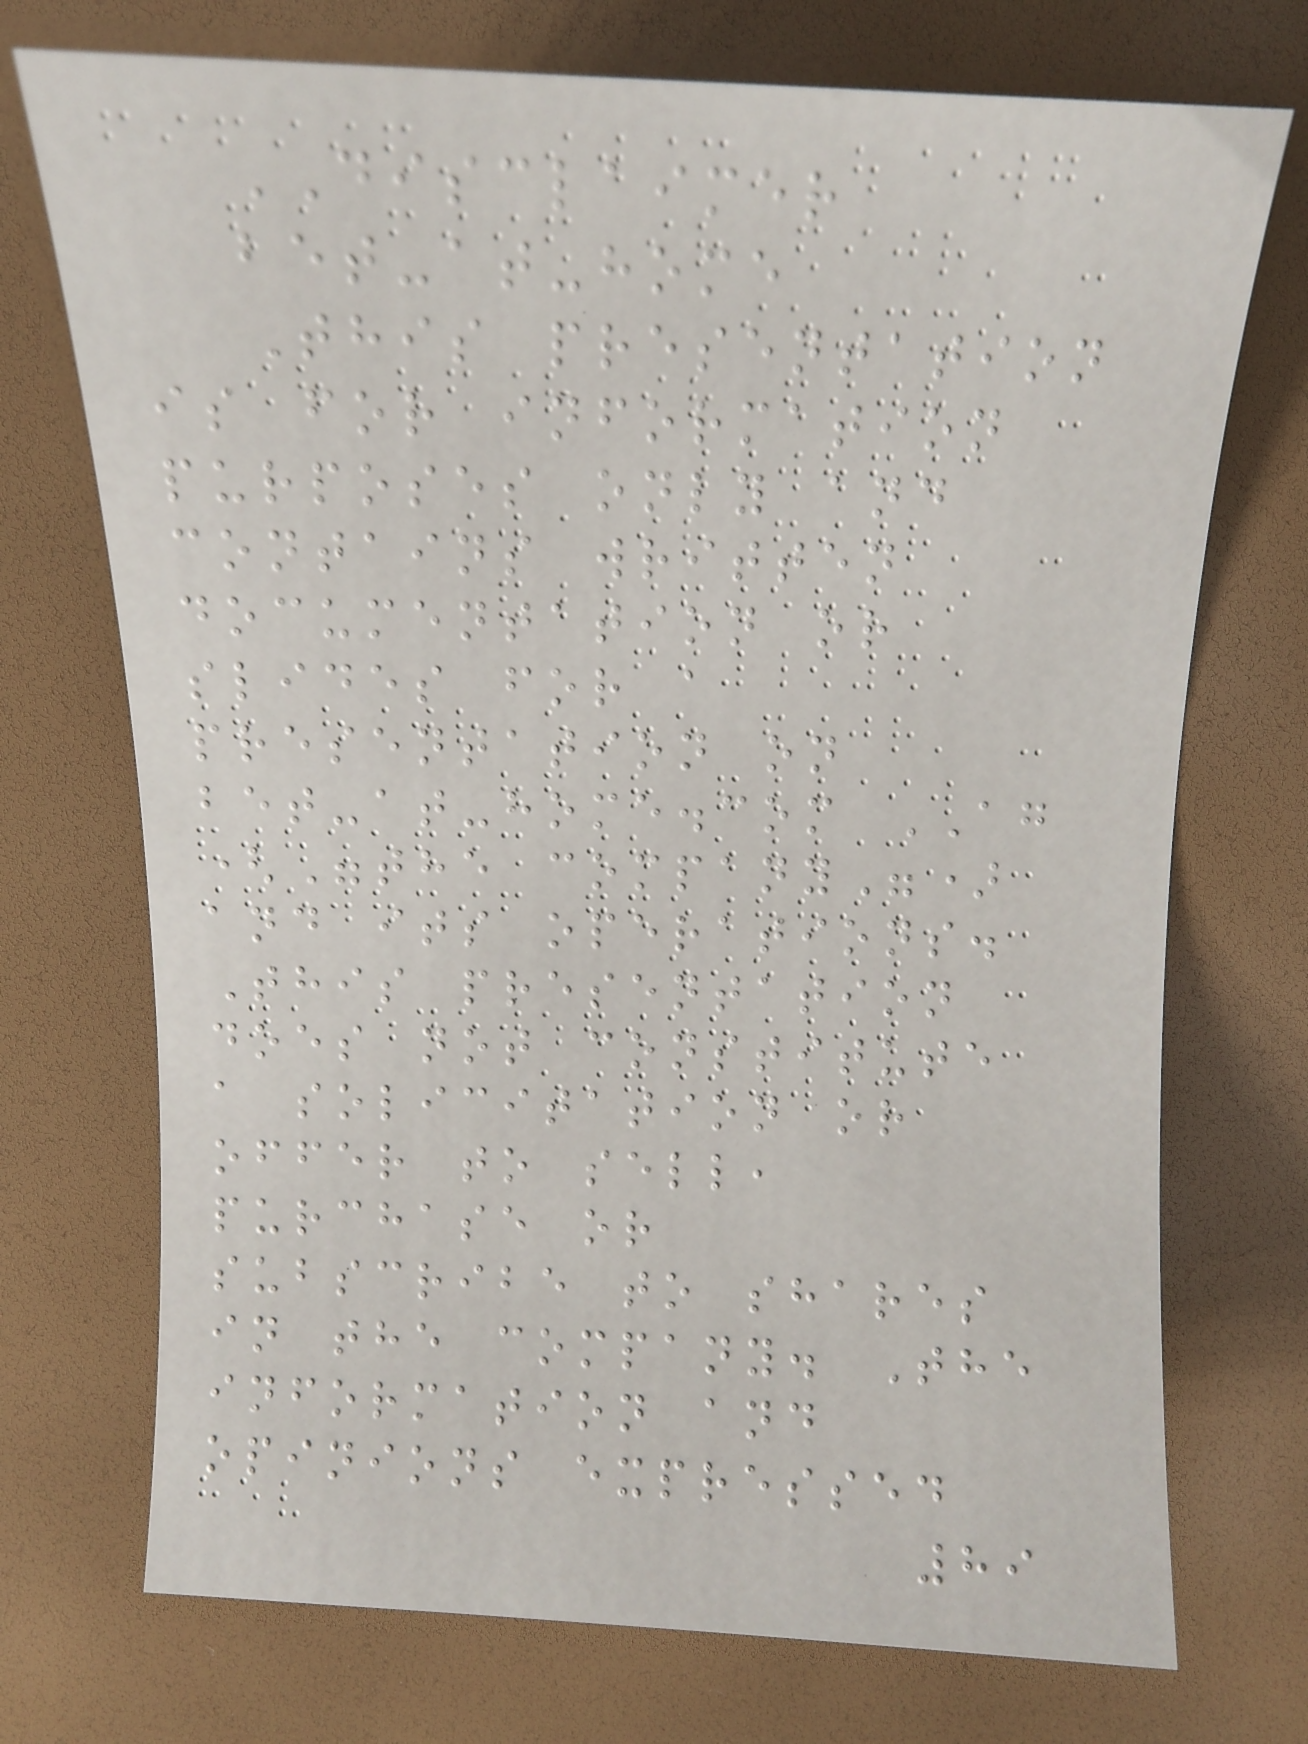DISCLAIMER
bet-at-home
This presentation
is for information
purposes only and
contains written
documentation or
slides for a
presentation on
bet-at-home.com AG
("the company")
and its operations.
This presentation
does not constitute
a solicitation or
offer to sell,
purchase or
subscribe to shares
in the company. The
information and
opinions expressed
89
